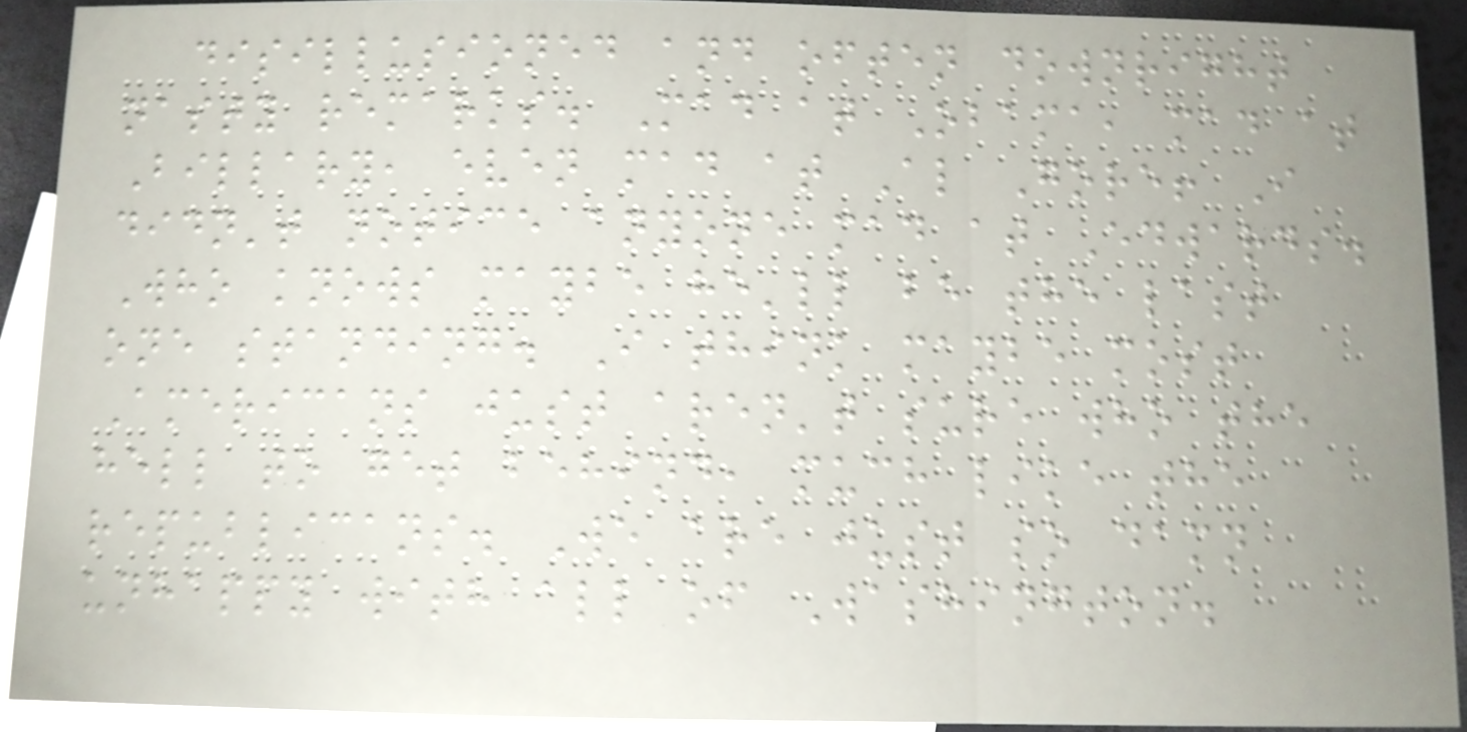disillusioned and often downright
nasty remarks. Mad at Obama, mad at
Billary, even mad at Al Gore! I
didn't notice anyone mad at Edwards.
Who knows maybe he'll be the last
one standing. I think maybe most
Americans just aren't sure who the
hell to get behind, much like the
republicans. We are just so damn
unhappy with all of Washington.
